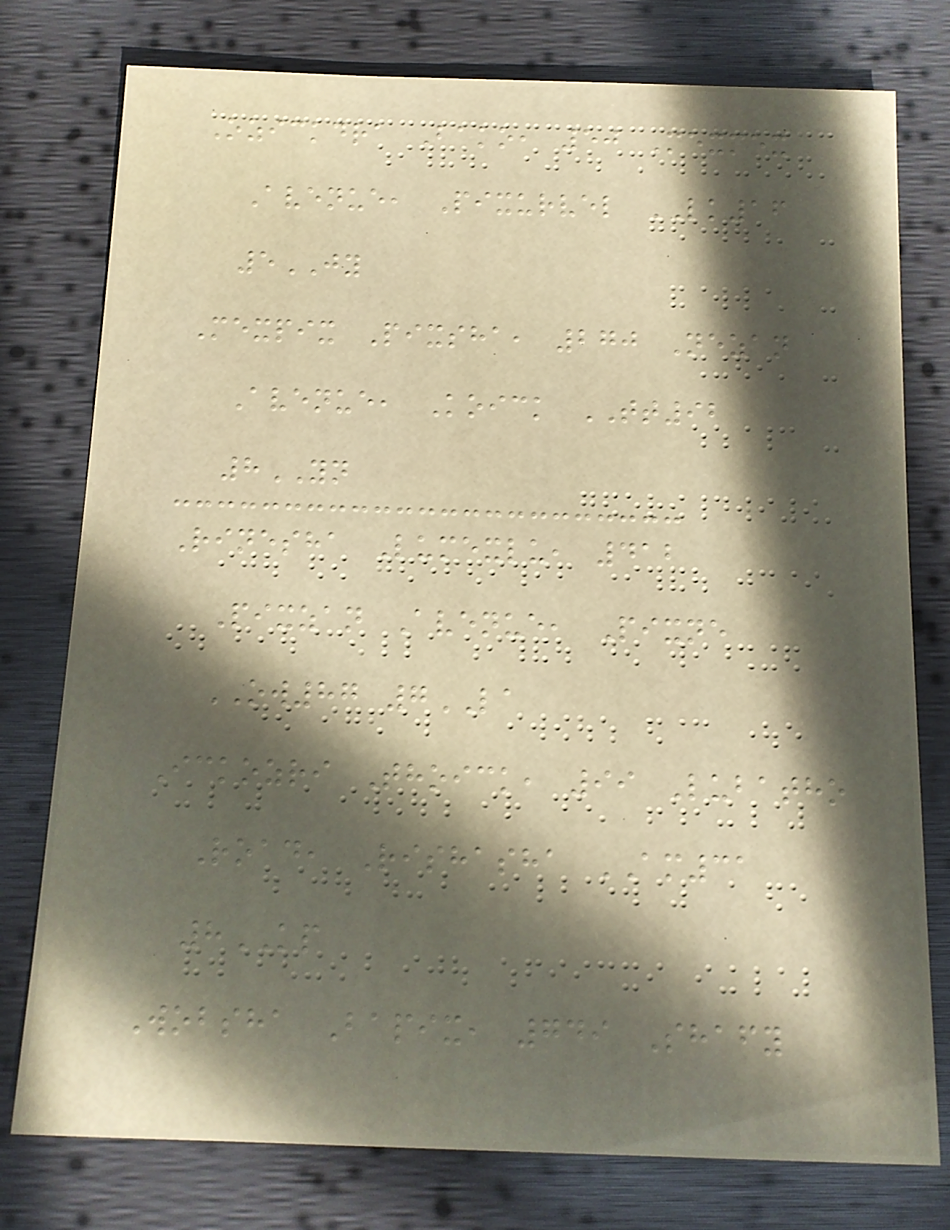Ozickdra Bako, 50 Mexmex
Avenue, Pixurvel LK16
5JY
Mexpix Pixsha, 270 Nezan
Avenue, Koick TT92
8YN
Rinesha Lumexlu, 412
Pixzan Avenue, Pixne
OW87 7LA
Ickozri Thoick, 99 Lubatho
Road, Rishasha AM31
8KP
Wobsha Bapix, 749 Shafy
